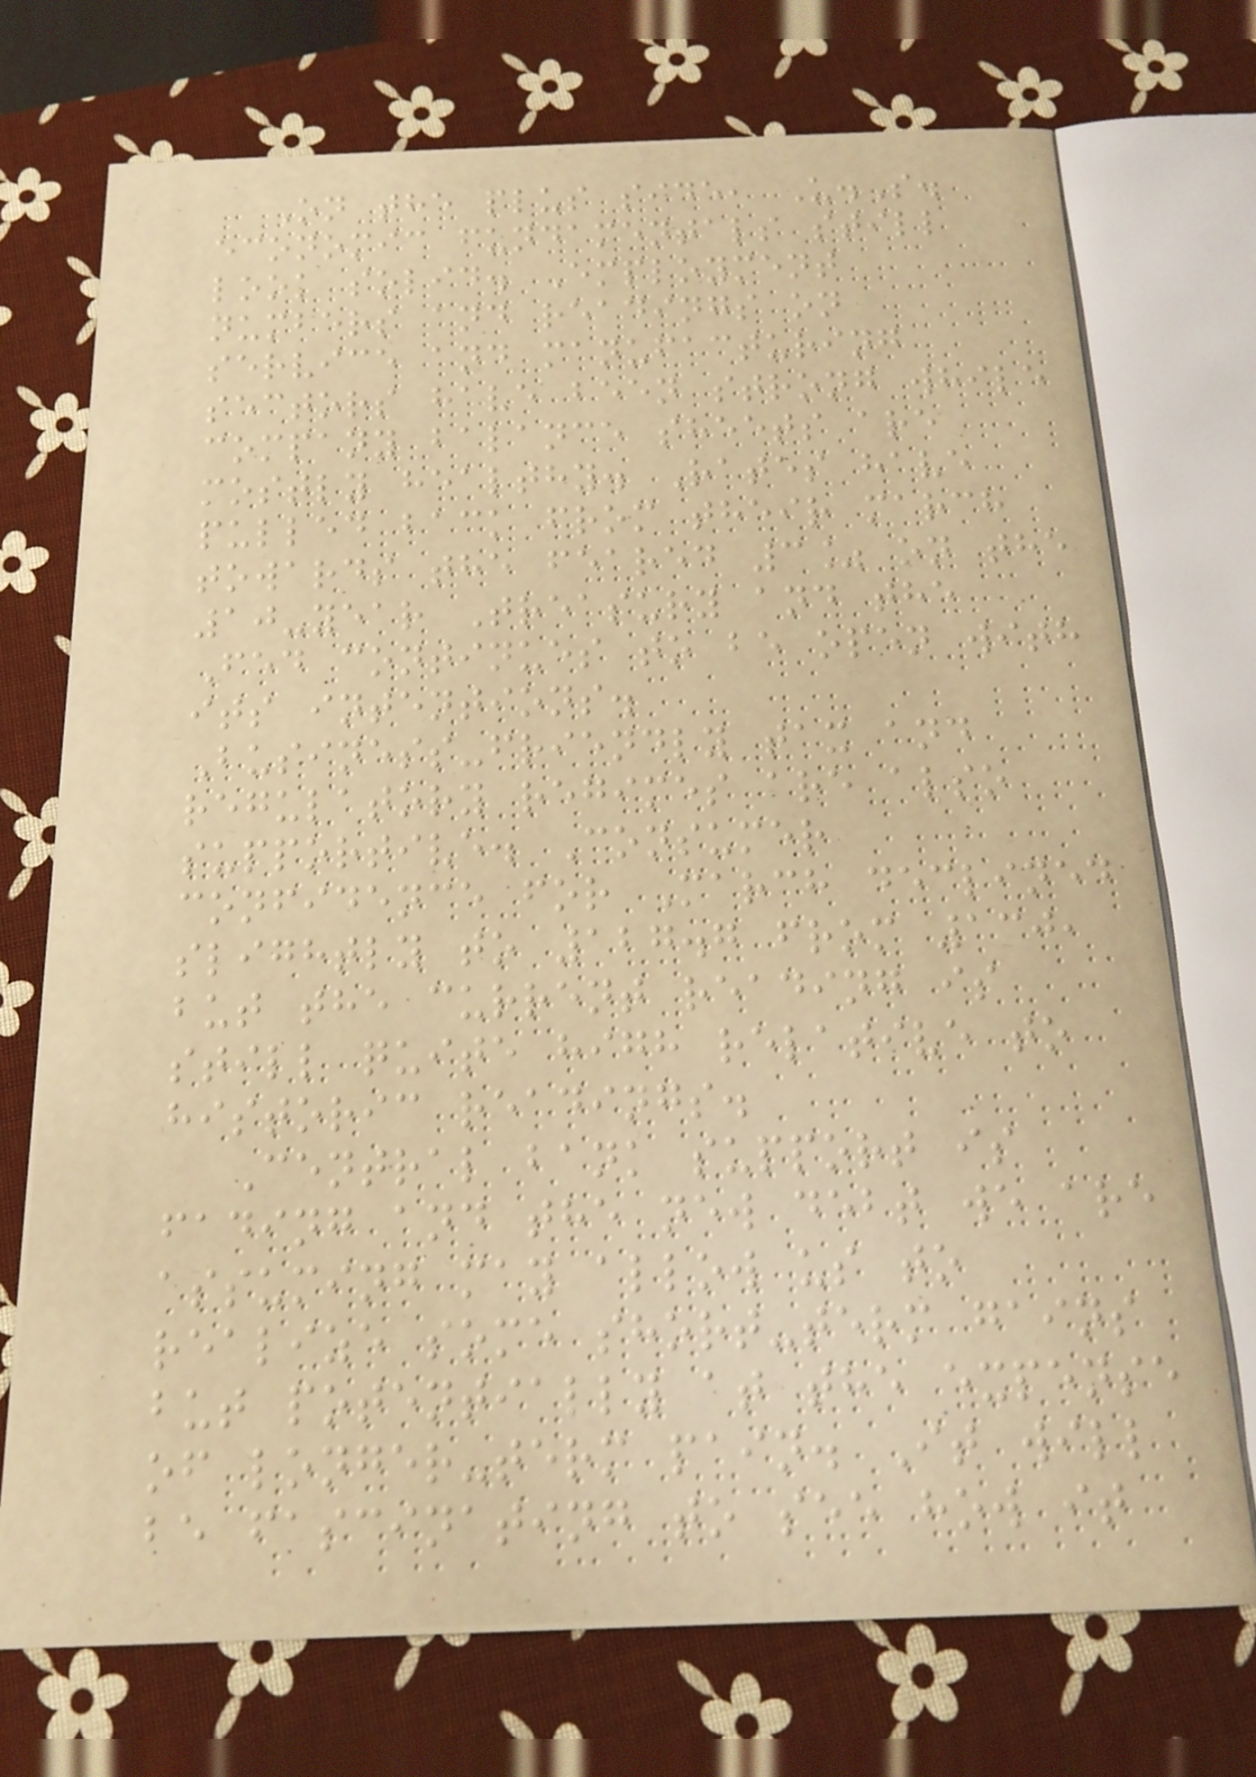On the plus side, U.S.
economic fundamentals still
look solid. Employment
numbers and readings on
service and manufacturing
sectors have been strong while
company balance sheets are
mostly healthy. Rates have
pulled back from their march
towards the feared 3% on the
10-year Treasury and the
Fed continues to be open with
its intentions.
Business-friendly tax and
regulatory regimes are also
supportive. Consumer
confidence for March declined
slightly to 127.7 from 130,
but the current reading is
still quite high relative to
historic readings.
Central bank support is
fading and the new debt we are
assuming may allow us to
realize some short-term gains
but potentially at the expense
of longer-term pain. It will
be fascinating to see how it
